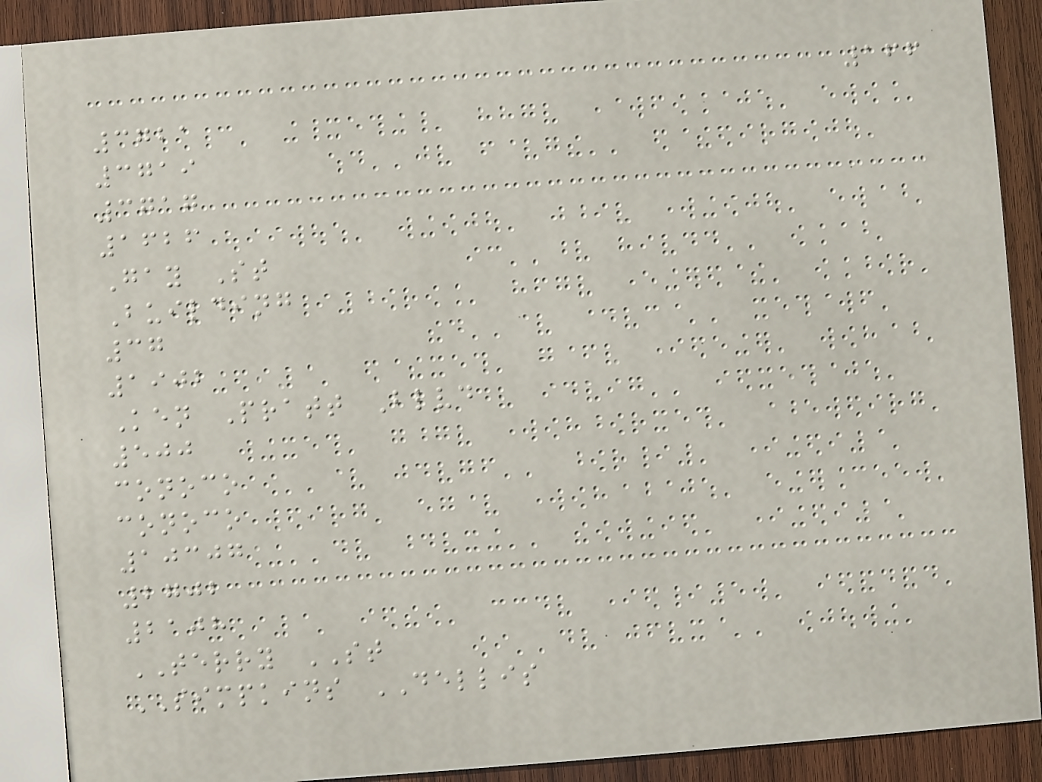166
3721
3719
3717
1626
Gay St
Building
37
1902
Ken Pratt Blvd
500
conoco
conoco
10307
2702
2108
TERRY ST
SIMPKINS DELLIS
